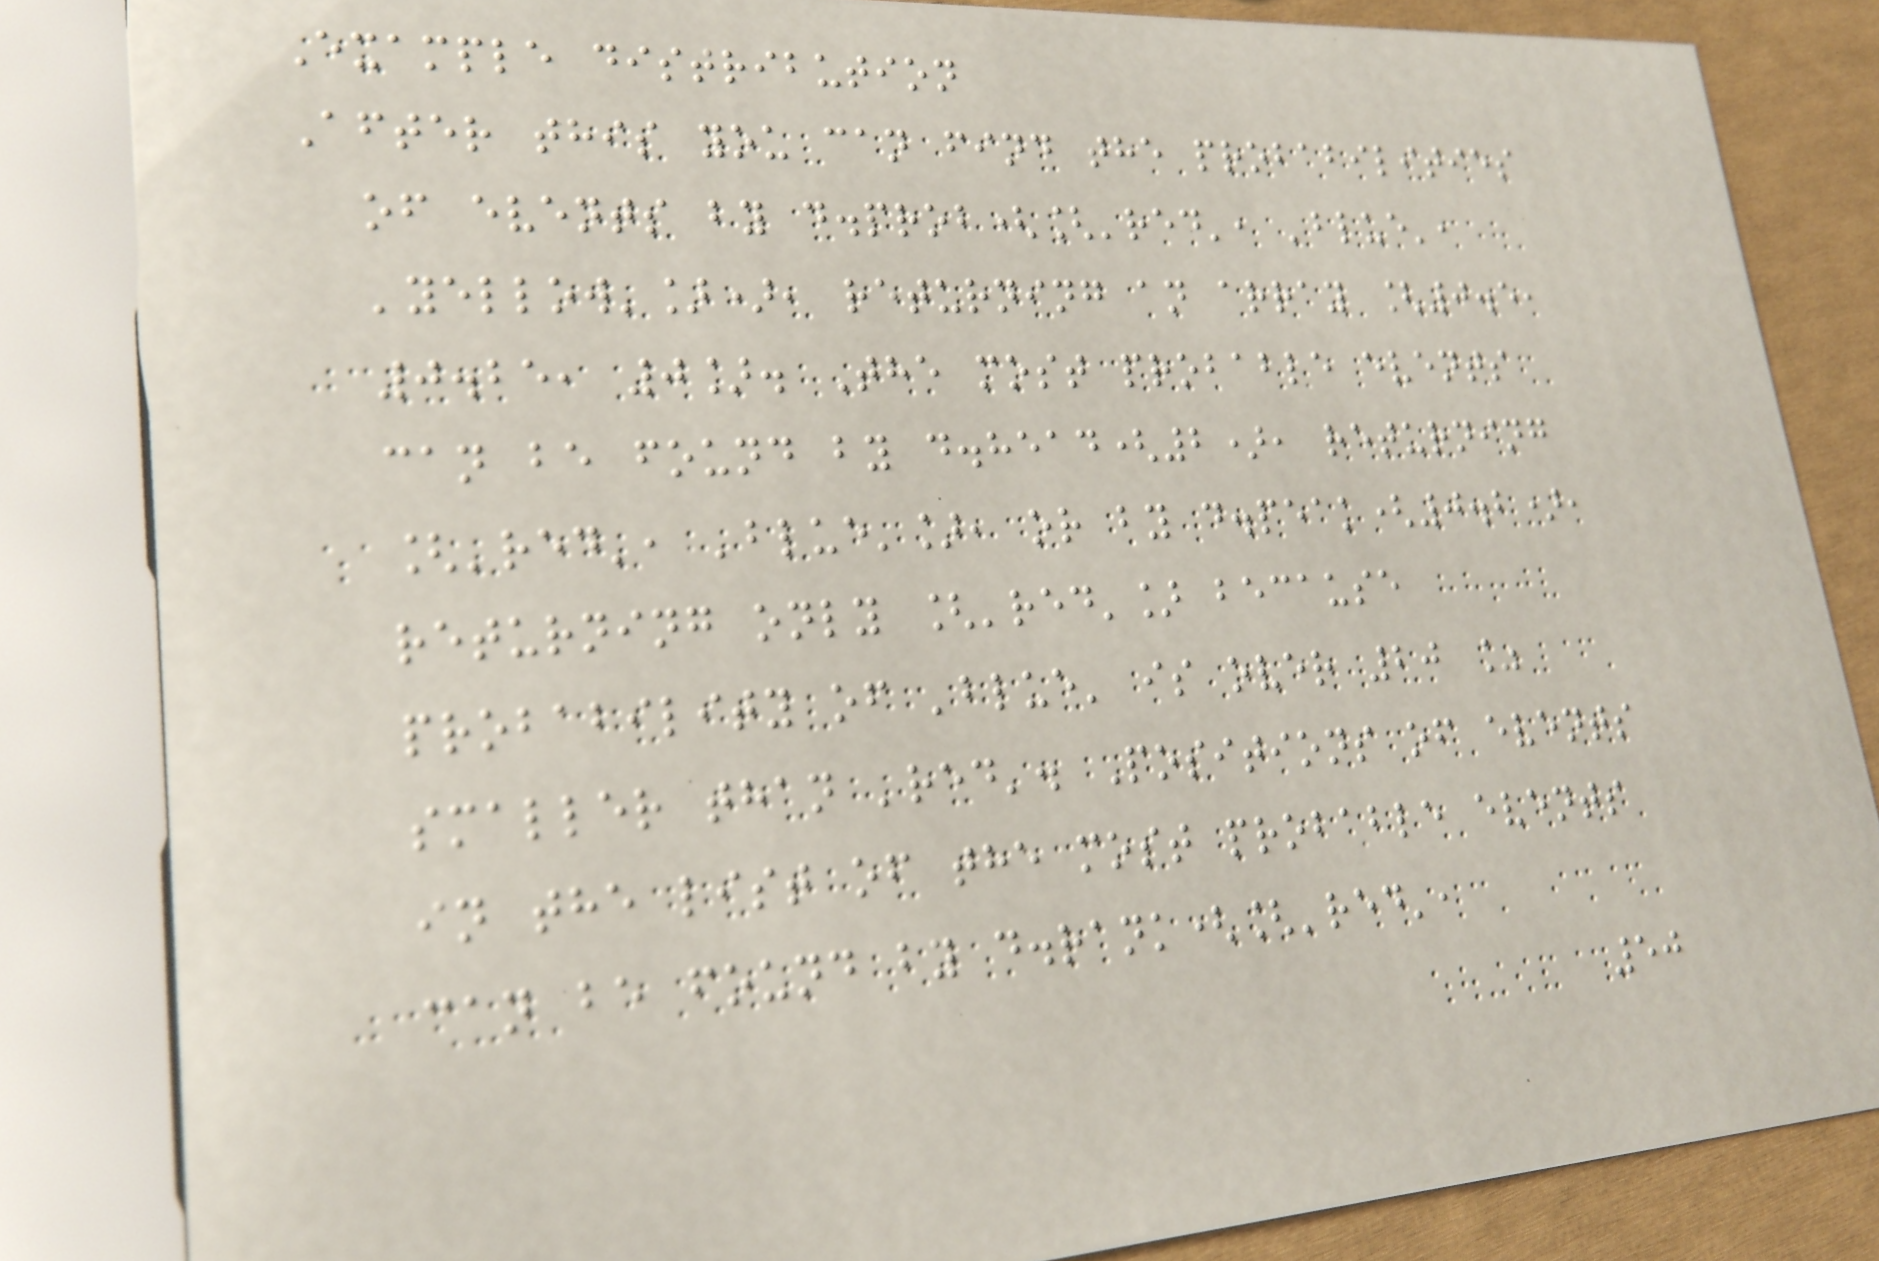Example distribution
After this you can find the probabilities
of events by d.prob(['red', 'blue',
'yellow']), returning an array [0.5,
0.25, 0]. The most probable events
can be found by d.head(2), returning
['red', 'blue'], or by d.peak(0.2),
returning only ['red'] because
probability of 'blue' is over 20 %
smaller than 'red'. Positions of events
in the list of the most probable events
can be found by d.rank(['red',
50
